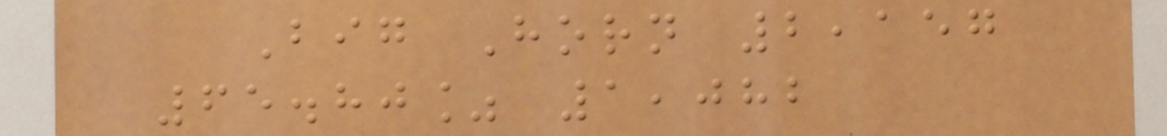Big Horn 2,157
65.80% 1,082
